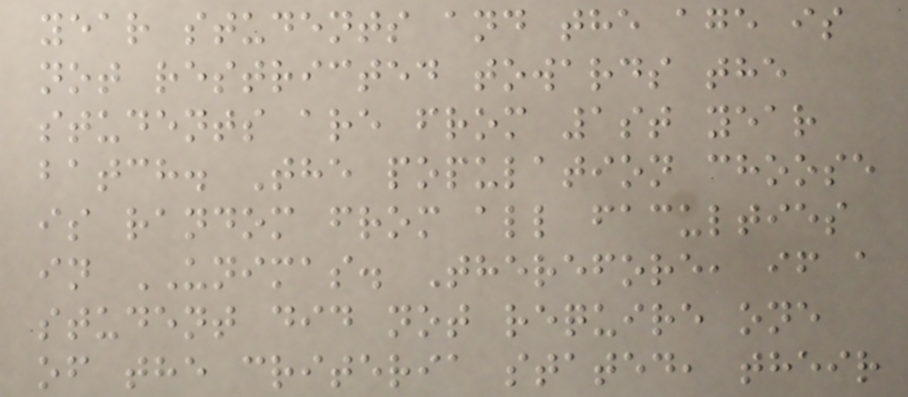year students and the age is
not restricted towards the
students are from 1st year
batch. The population choose
is random from all faculties
in UNIMAS. Therefore, if a
student did not require one
of the criteria stated, their
